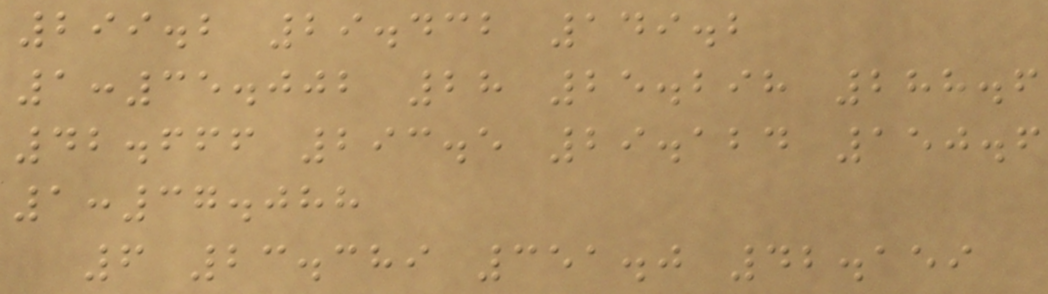299.2 29.432 149.2
1:35.002 28 25.298 288.6
42.666 293.5 29.124 150.6
1:37.088
6 23.389 351.0 42.159
